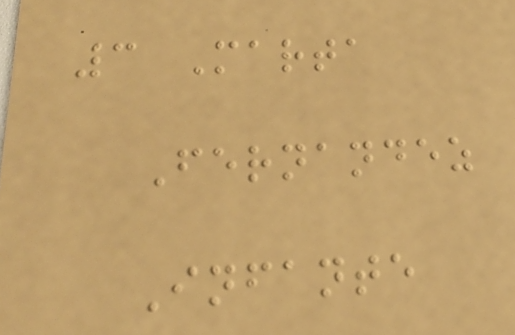3 Marta
Fernandez
Infante
